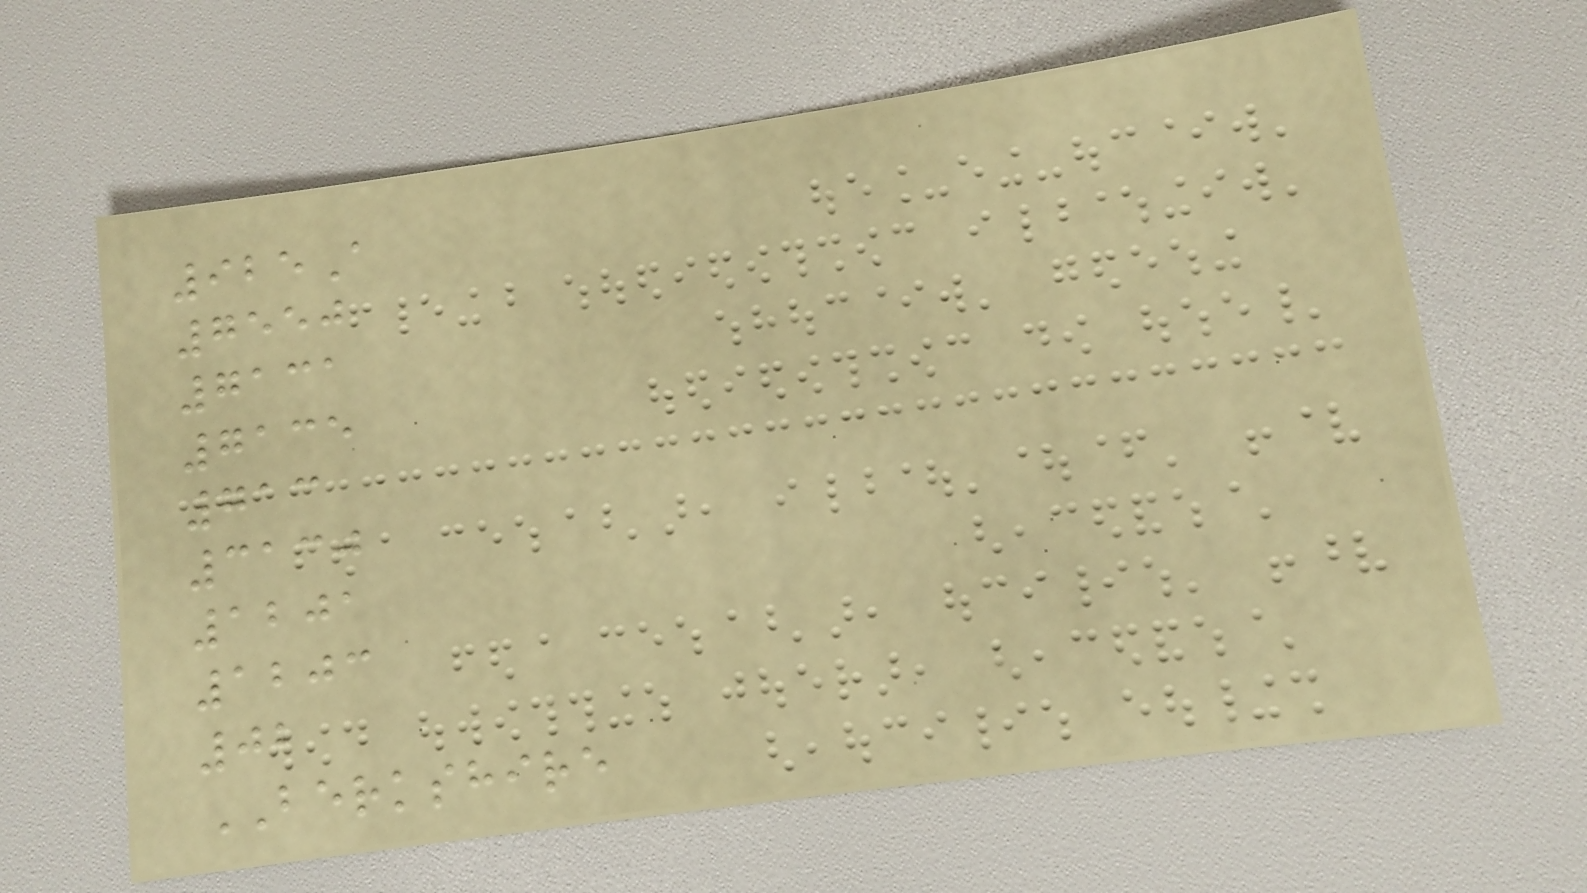925A
7550
7131
7135
713
3130
1201
1203
02
BERKSHIRE
